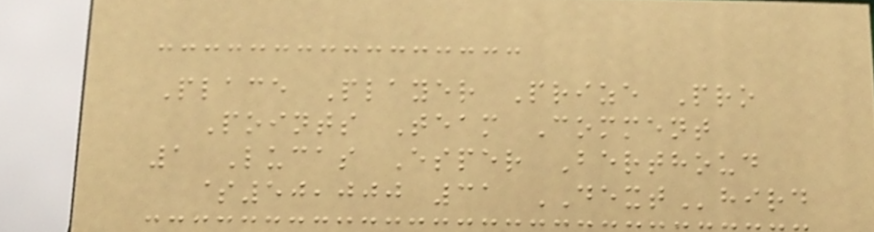Place Player Prize Pro
Points Team Comment
1 Lucas Esper Berthoud
$50,000 31 DEXThird
